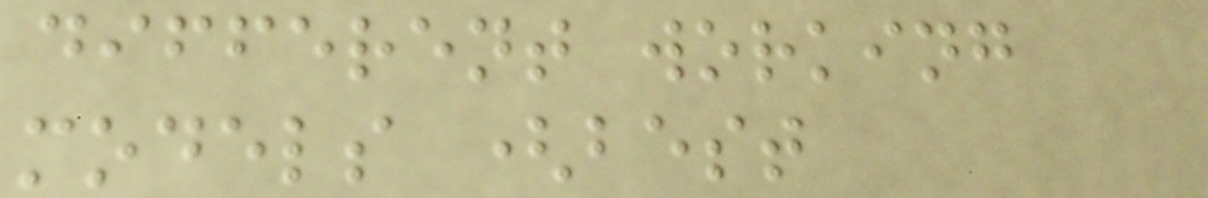different working
models (best
